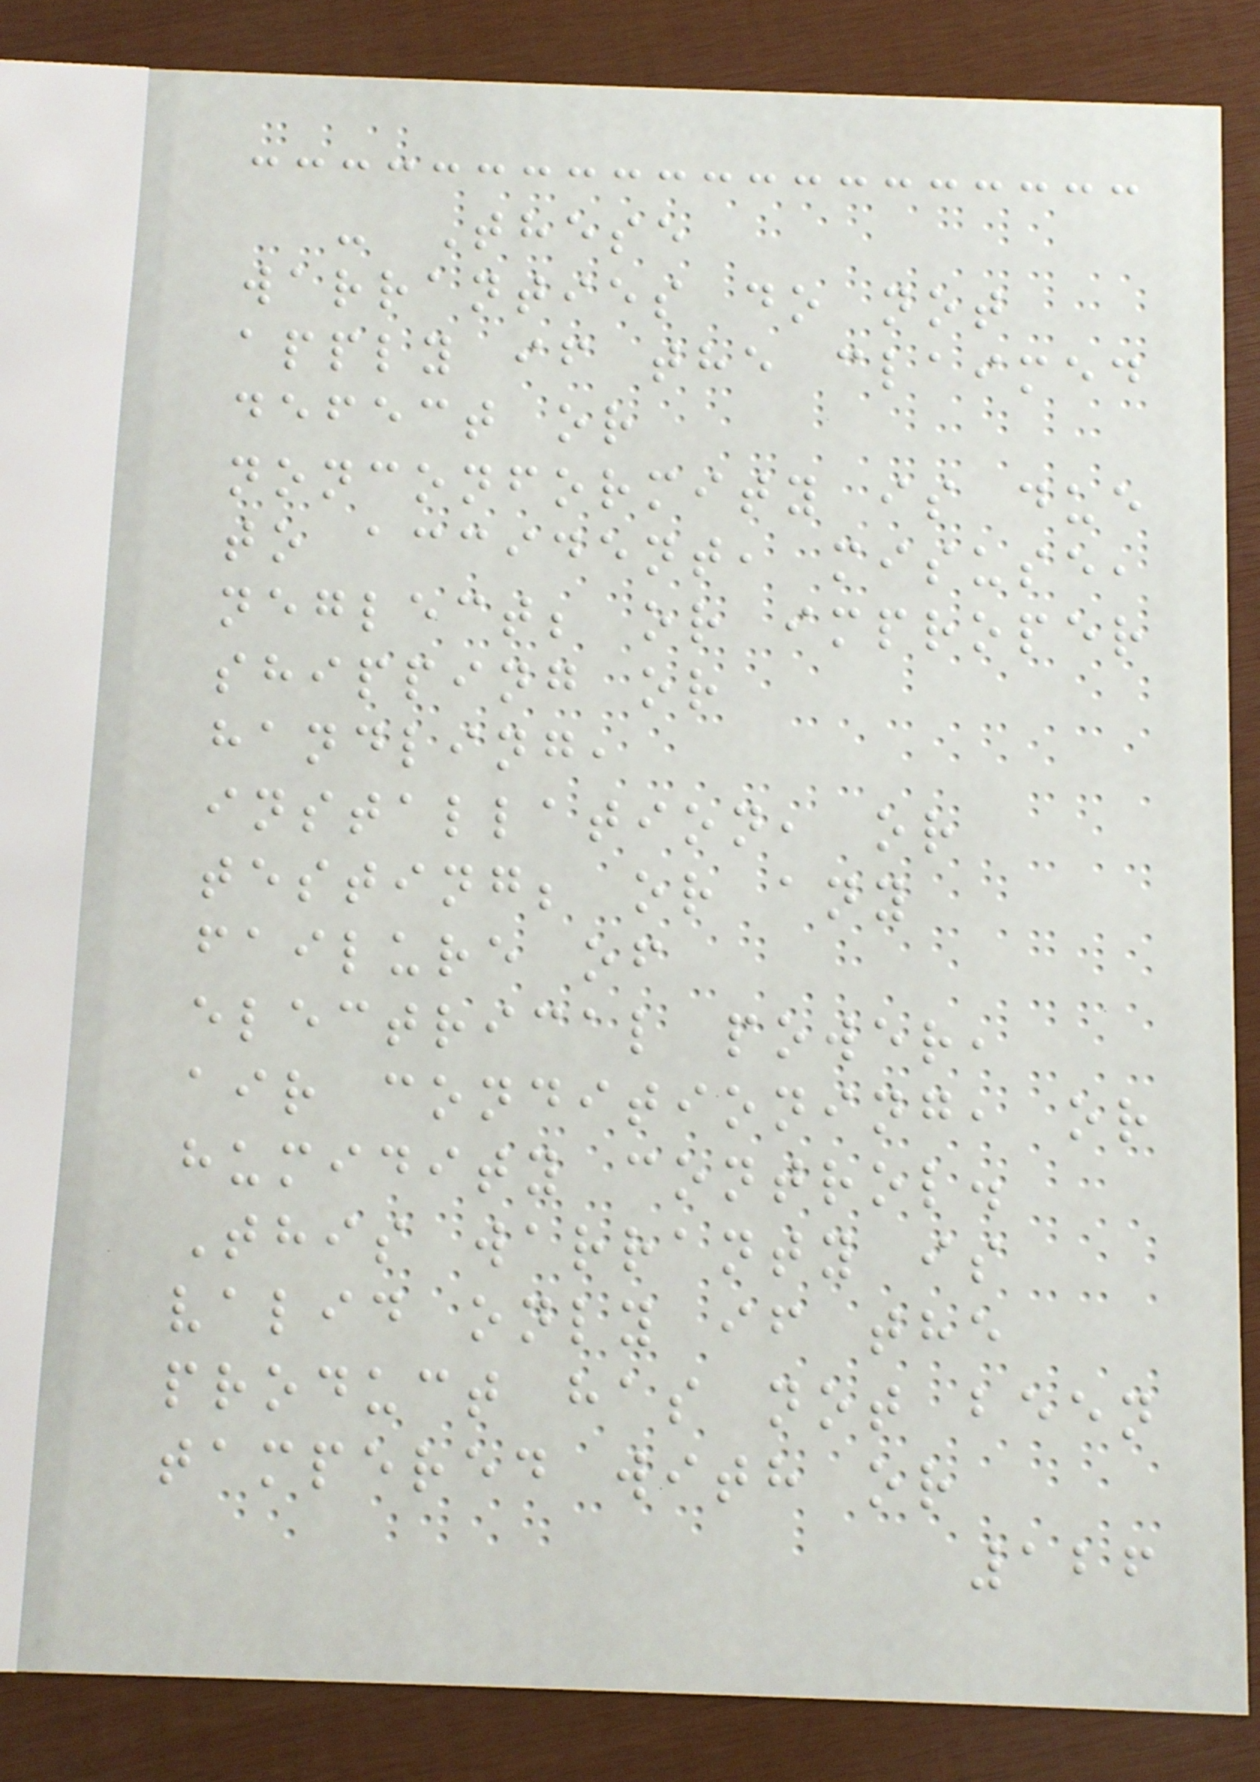- These
warranties do not
apply if the claimed
defect or
nonconformity is due
to accident, misuse,
neglect; or improper
shipping or
handling,
installation, or
testing; or any
failure of
electrical power,
air conditioning, or
humidity control.
This warranty is
valid only if the
product has not been
tampered with or
126
